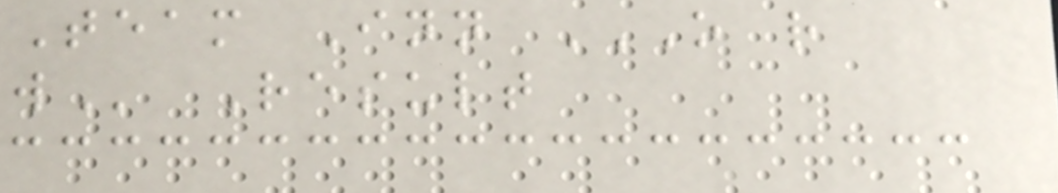Team Inn O R
W Result
